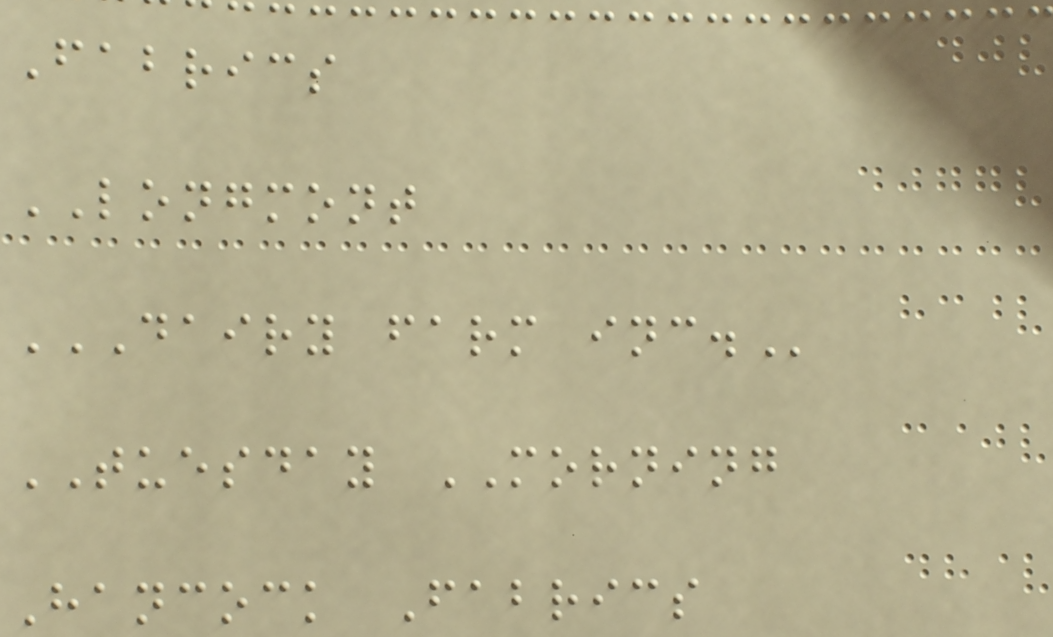Fabrics
LONGMONT
DAIRY FARM INC.
TUESDAY MORNING
Hancock Fabrics
